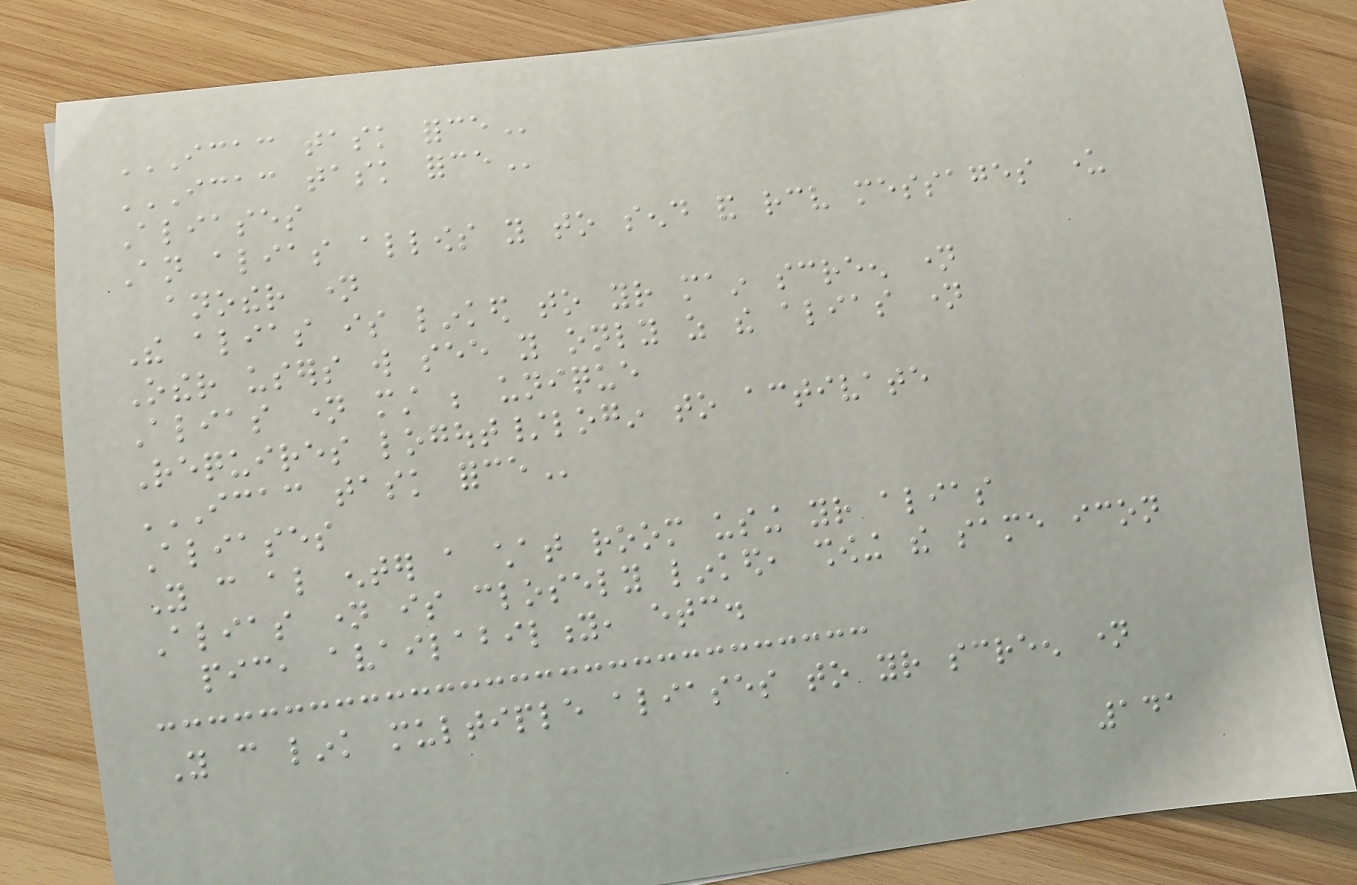ICAC TASK FORCE
ICAC TASK FORCE
Aliases
An alias allows you to send and receive messages under
another name
The alias is linked to your main screen name
Other users will see you only as the alias name
Alias name must be unique
Requires logout/login to activate
ICAC TASK FORCE
Aliases
You can also enter a chat room using your alias
Alias name is closely linked, showing the same icon
pic, availability, etc.
You can link multiple aliases to your screen name
141
